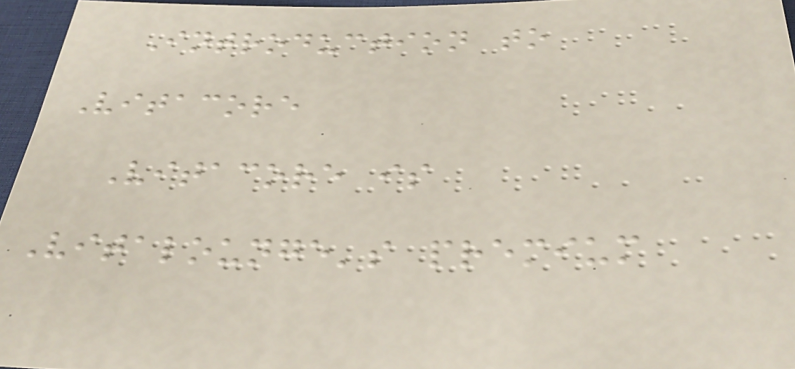Introduction to
Vitacore
Vitacore is
Vitalounge's premium
